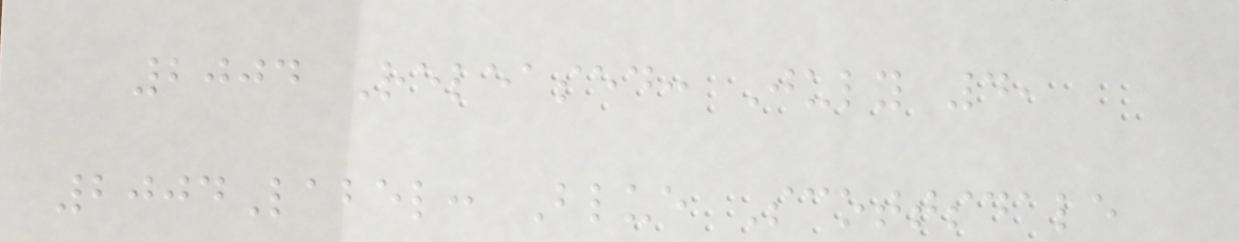2004 Released: July 4,
2004Label: Blue Scottsdale
